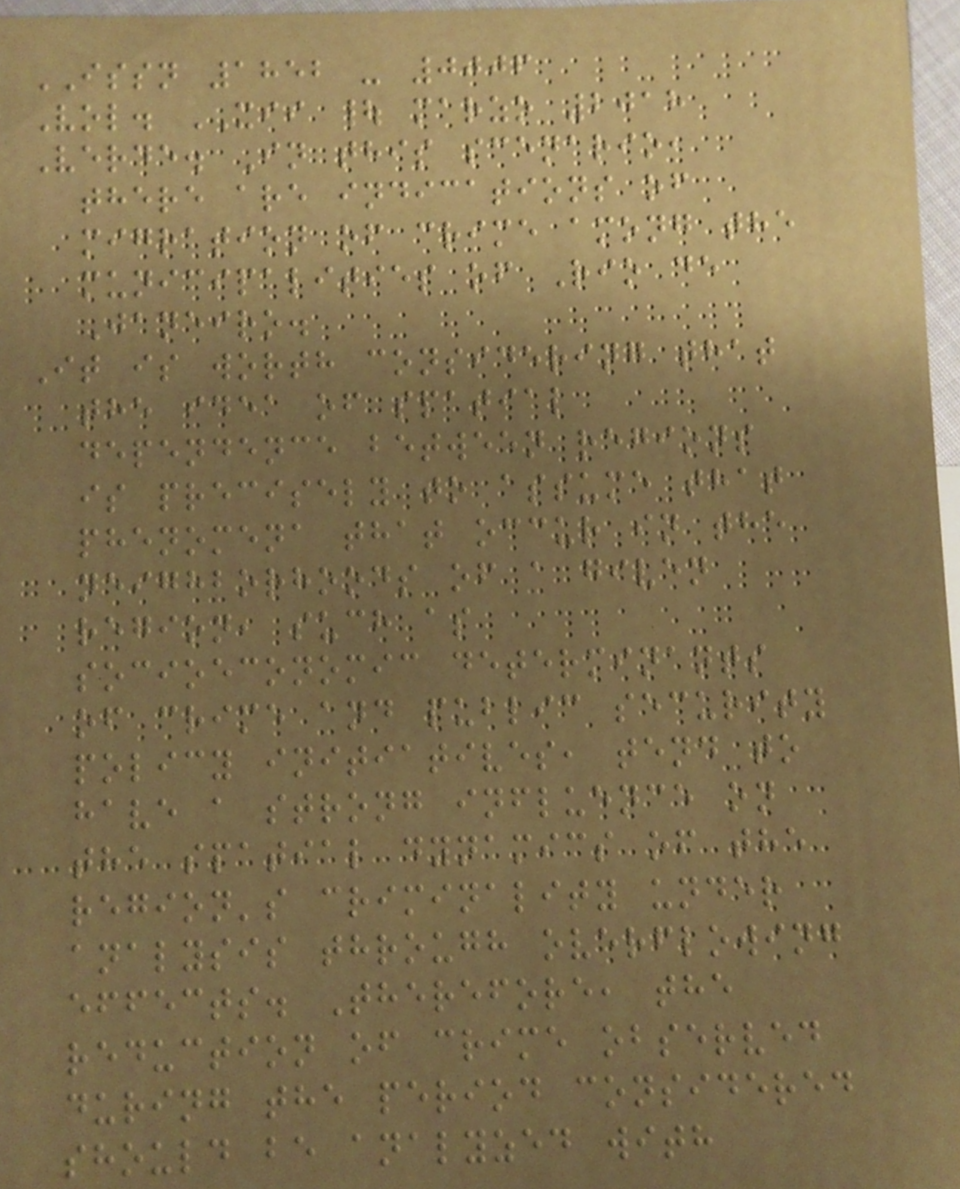ISSN 1852 - 0006
Vol. XII | marzo 2018
Verde. In this scenario,
there are indications of
migration of crime among the
municipalities of Rio de
Janeiro.
It is worth considering that
the idea of spatial
dependence between regions
is precisely to assume that
phenomena that occur in the
neighborhoods of a given
region, such as
socioeconomic determinants
of crime and public security
policy initiatives, tend to
have a strong influence on
the spatial dynamics of the
region's criminality under
analysis through overflowing
effects. Therefore, the
reduction of crime observed
during the period considered
should be analyzed with
